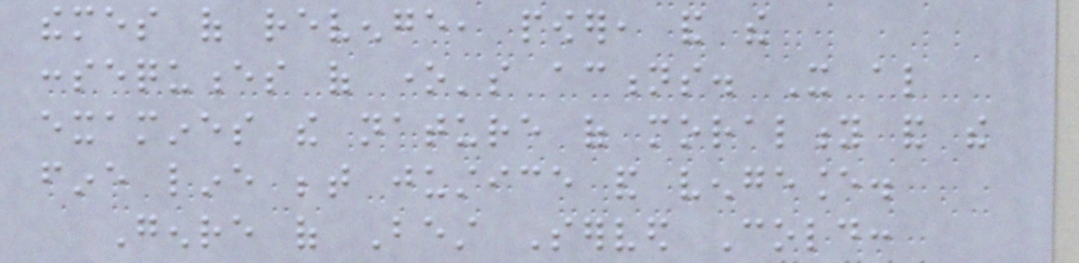themes of revenge, power, and the
consequences of one's actions. It also
examines the nature of morality and the
fine line between justice and vengeance.
Genre of Best Served Cold:
